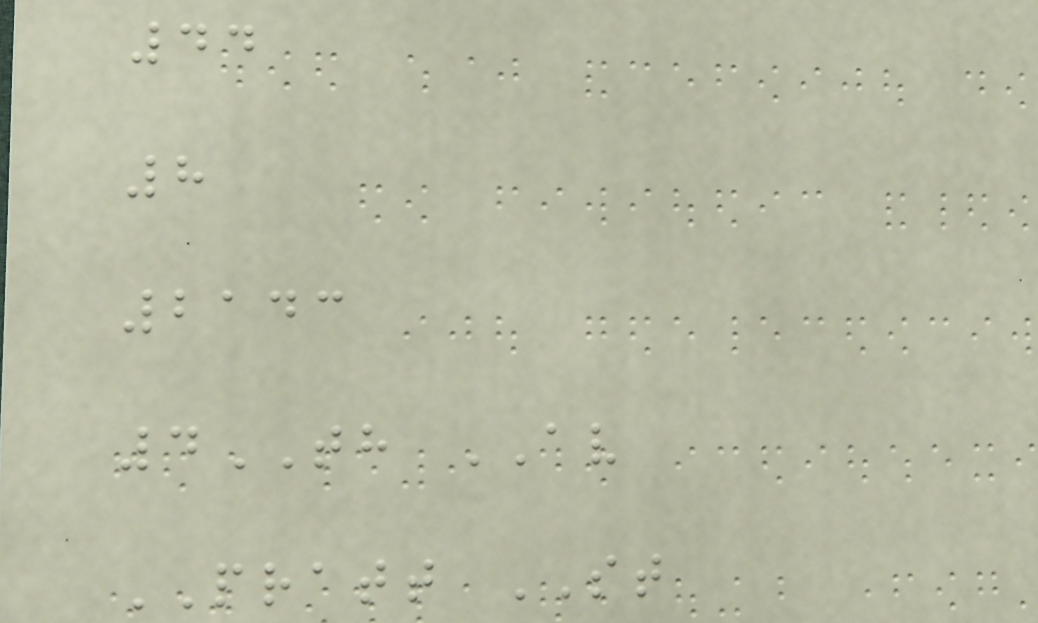44
8
2143
4TH AV
PRATT ST
